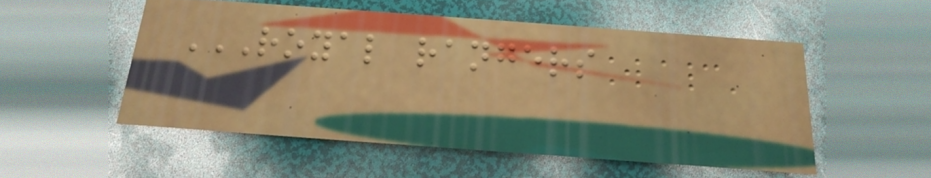ROYAL RANGERS
